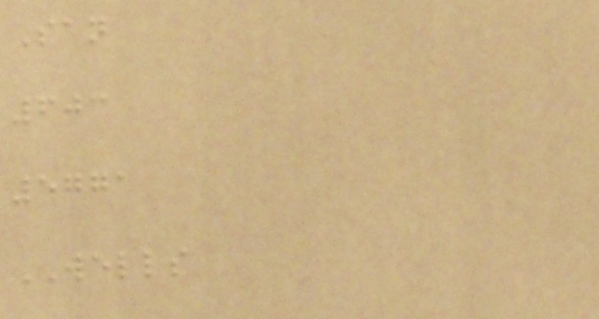San
603
5771
WELLS
